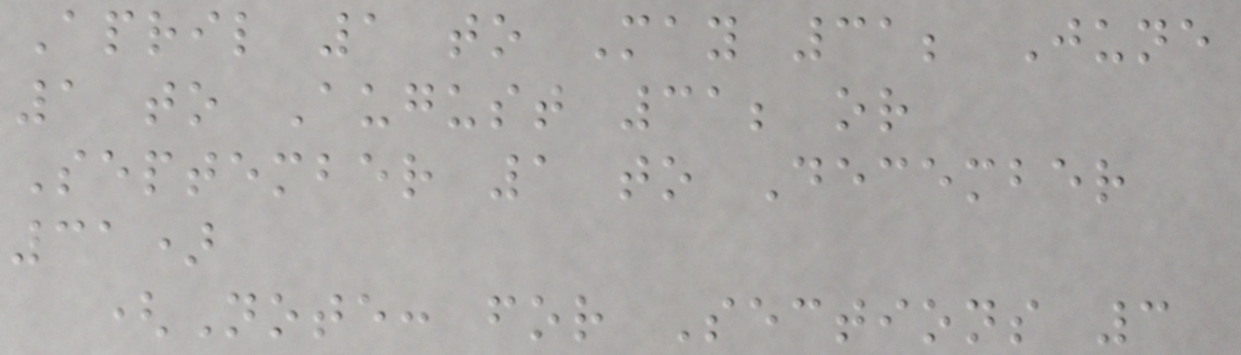April 1 to May 31; June
1 to August 31; or
September 1 to December
31)
(Note: for Sections 3
